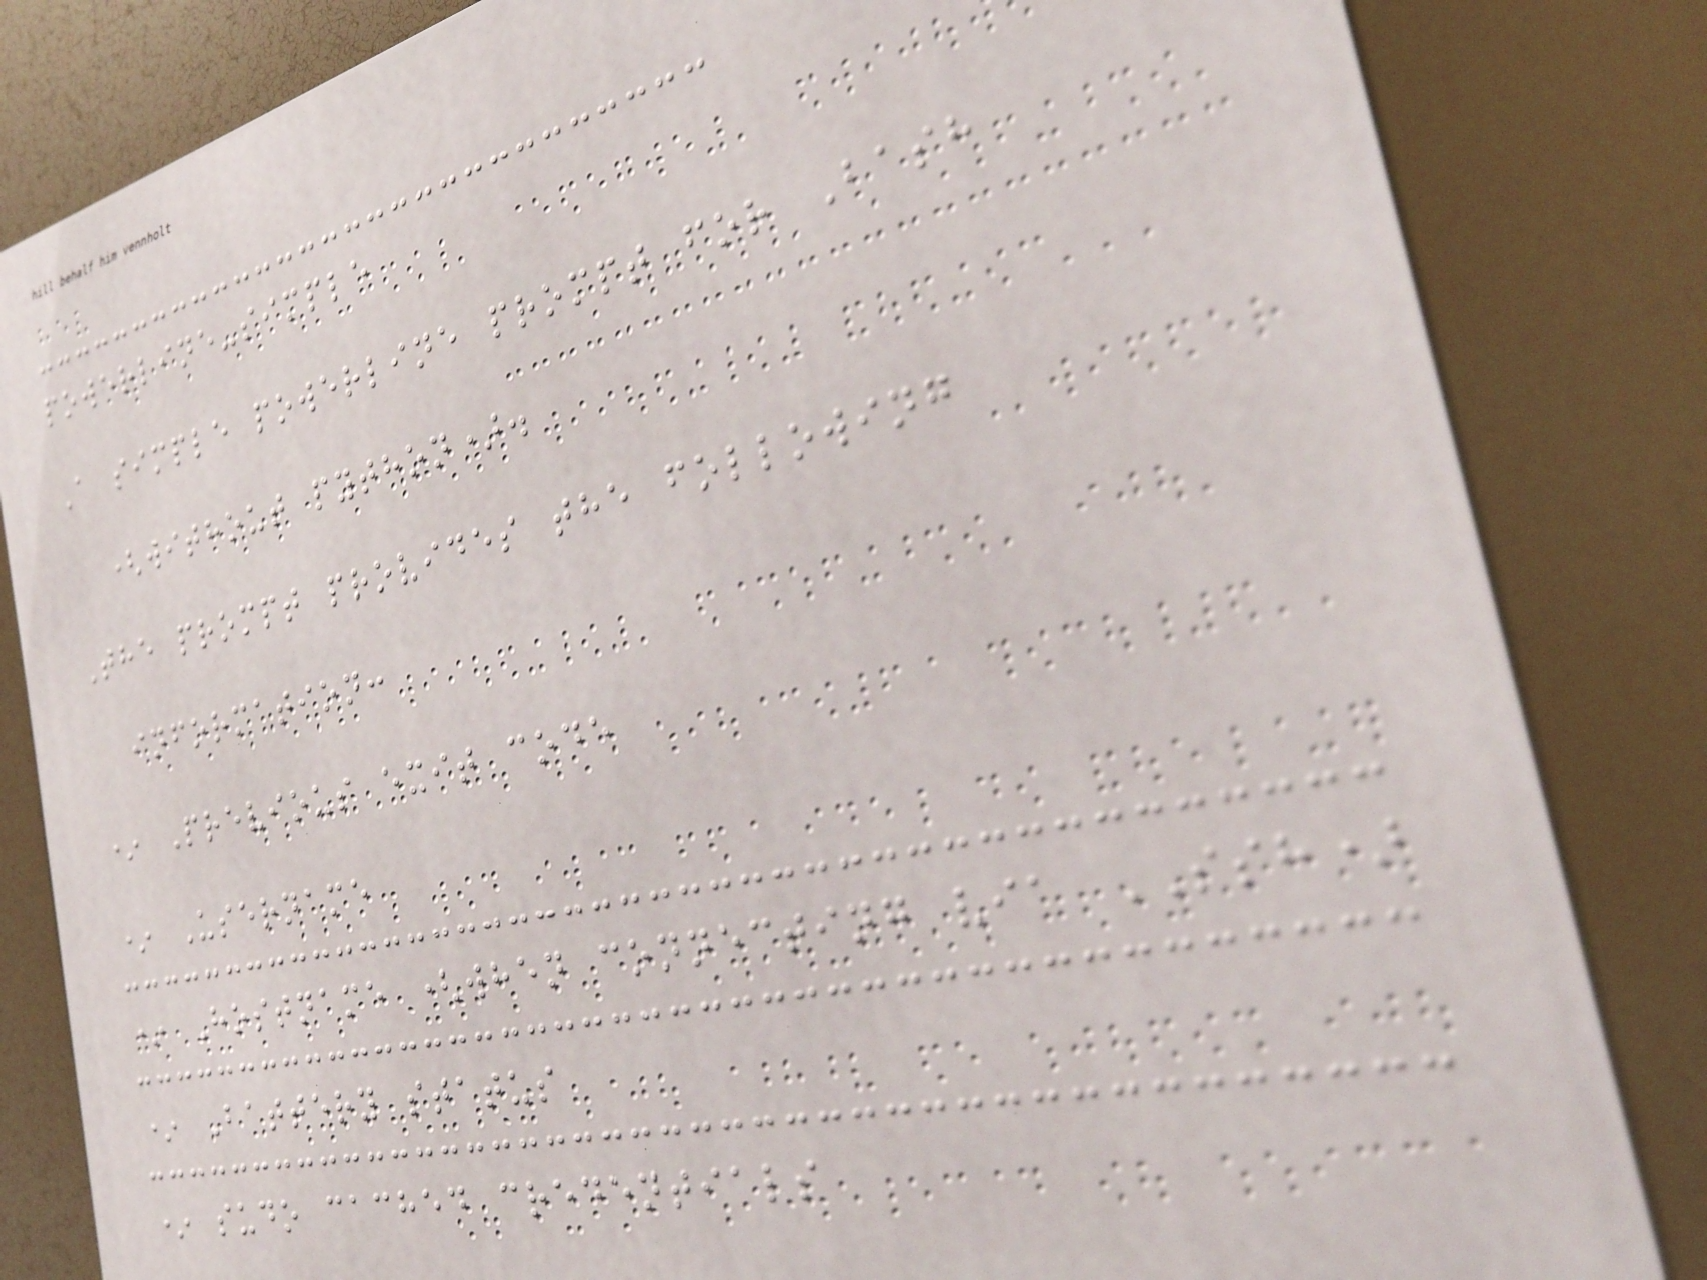powerline-simple
A simple powerline prompt for Bash
(without python).
The prompt provides the following
information:
* Previous exit code
* Username
* Hostname (when connecting via SSH)
* Battery status
* sudo cached credentials
